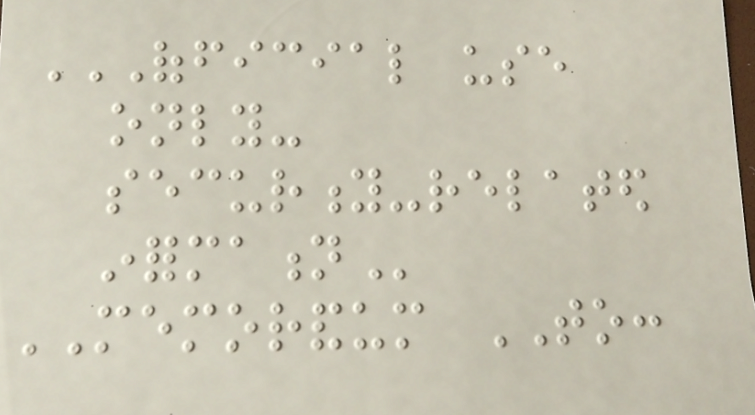OFFICIAL USE
ONLY-
SECURITY-RELATED
INFORMATION
MEMORANDUM TO:
